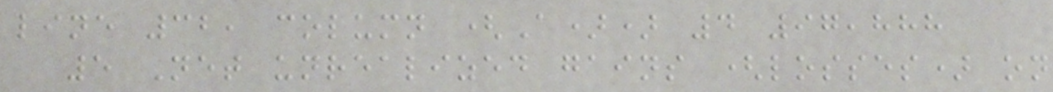line 32, column (A)) 4 97,888
5 Net unrealized gains (losses) on
